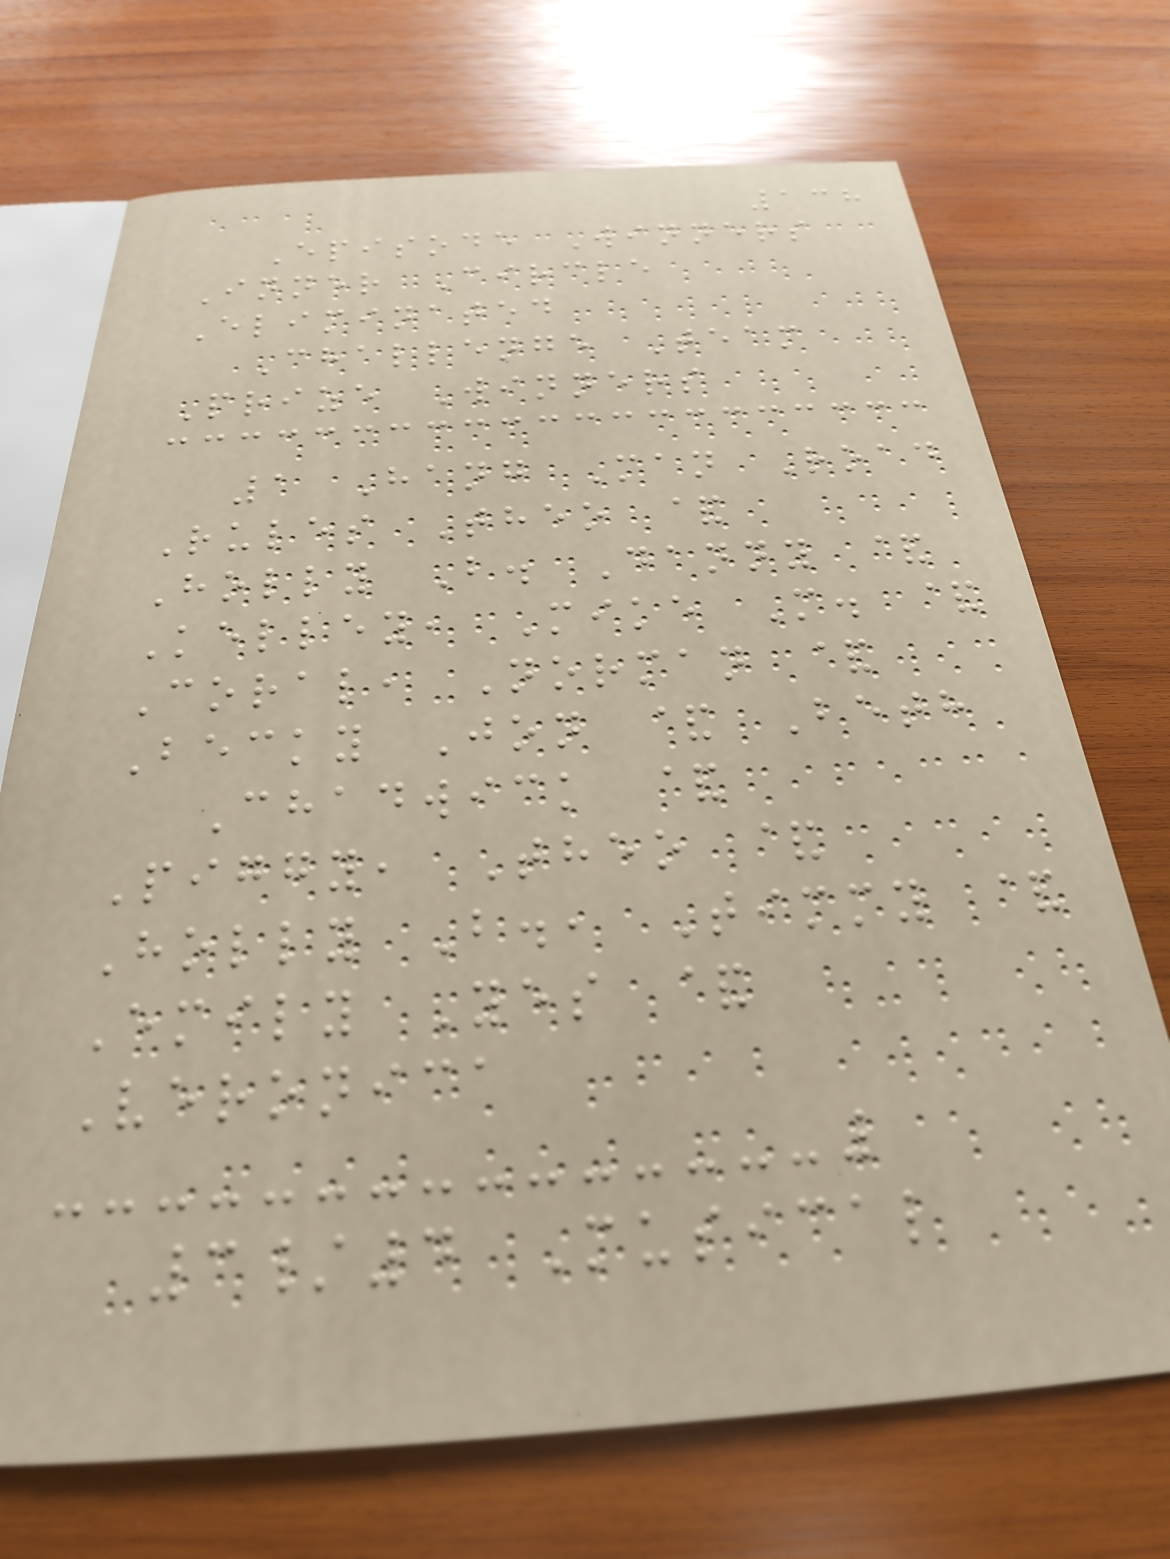138
Episode Winners
Inner Circle
Eliminated
Challenge Team
Prize Winners
1 Hang Man Road
Rules Theo &
Holly B. Danny &
Kelley, Mike M. &
Coral, Norman &
Becky Jon & Beth
Chadwick &
Piggy, Theo &
Holly B., Timmy &
Emily Yes &
Veronica
3/4 Musical
